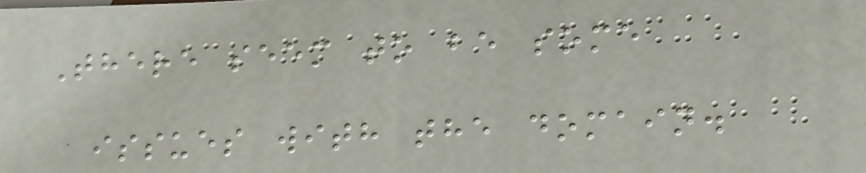There seem to be some
issues with the domain.
